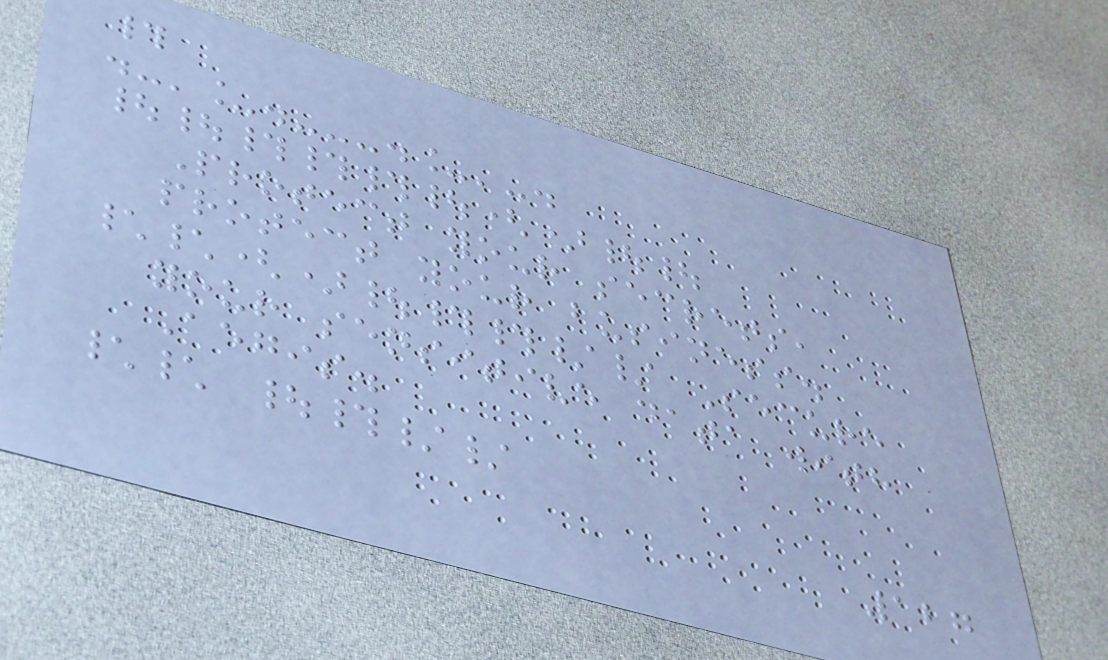#
.-'_.---._'-.
||###|()||
Protect your secrets,
protect your business.
\\()|##// Secure
your sensitive data with
Aegis.
\\ |#//
127
